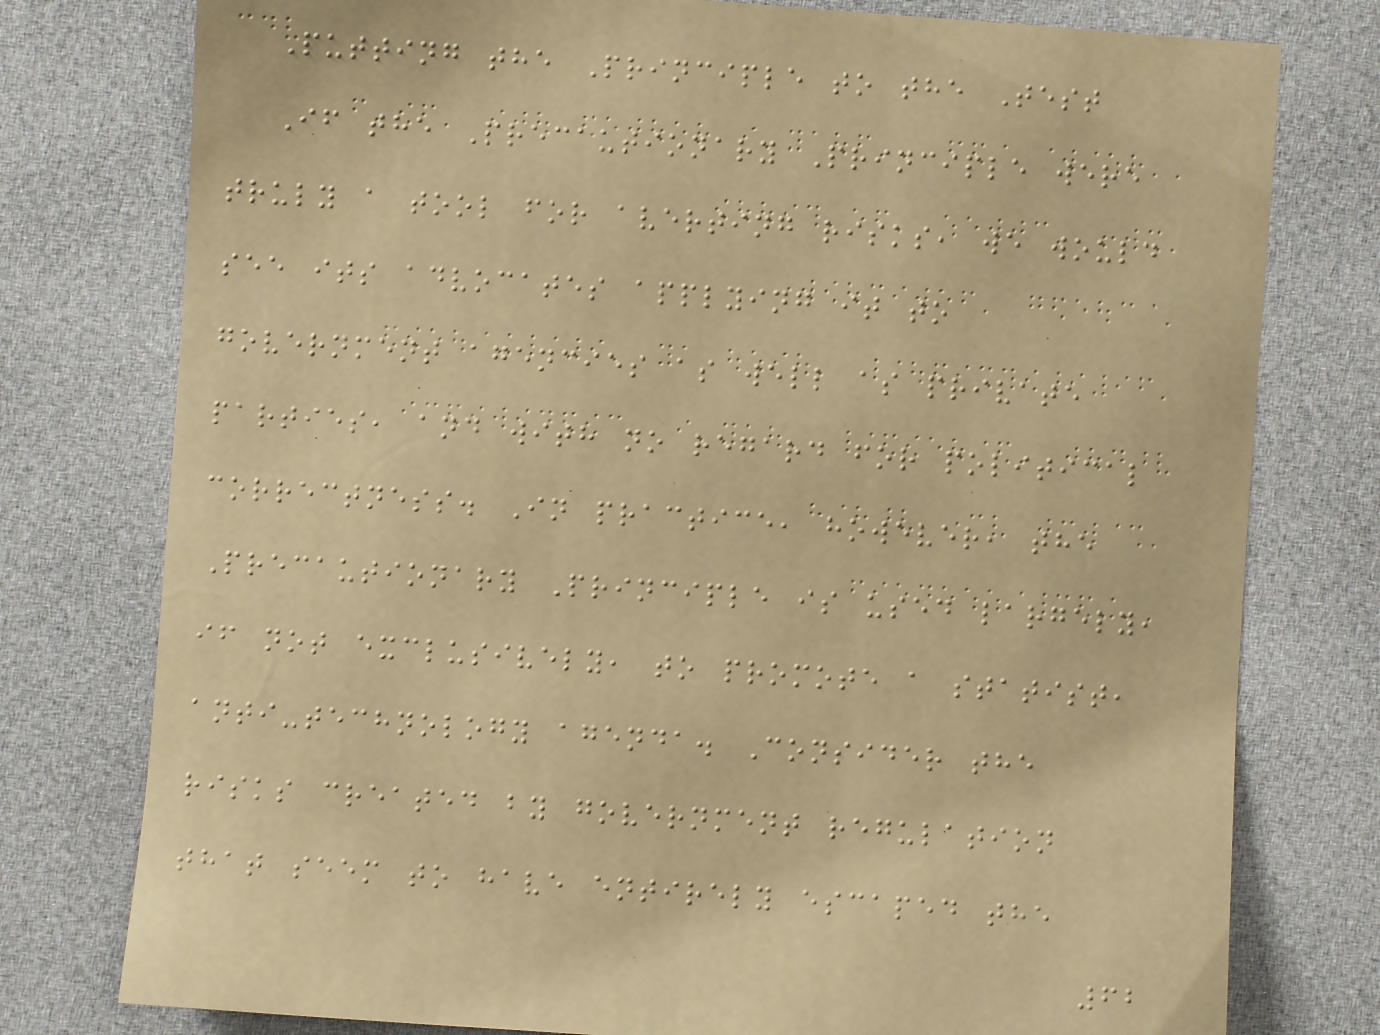Putting the Principle to the Test
If the Precautionary Principle were
truly a tool for averting risks, we would
see its advocates applying it to
government agencies as well as private
parties, and with no regard for political
correctness. In practice, however, the
Precautionary Principle is used largely,
if not exclusively, to promote a statist,
anti-technology agenda. Consider the
risks created by government regulation
that seem to have entirely escaped the
62
